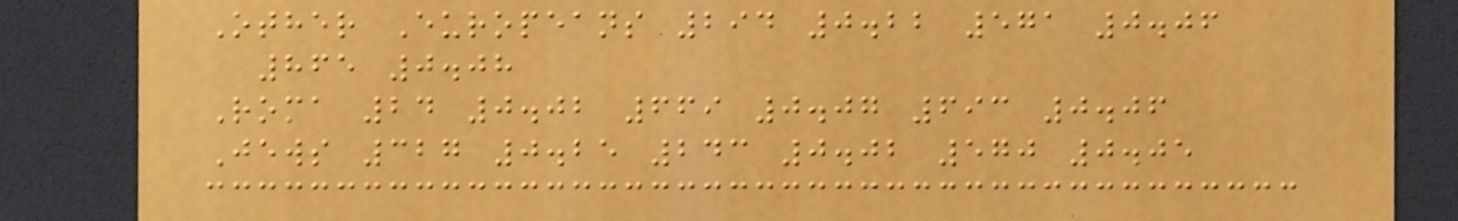Other Europeans 294 0.22 571 0.06
865 0.08
Roma 24 0.02 669 0.07 693 0.06
Jews 327 0.25 243 0.02 570 0.05
